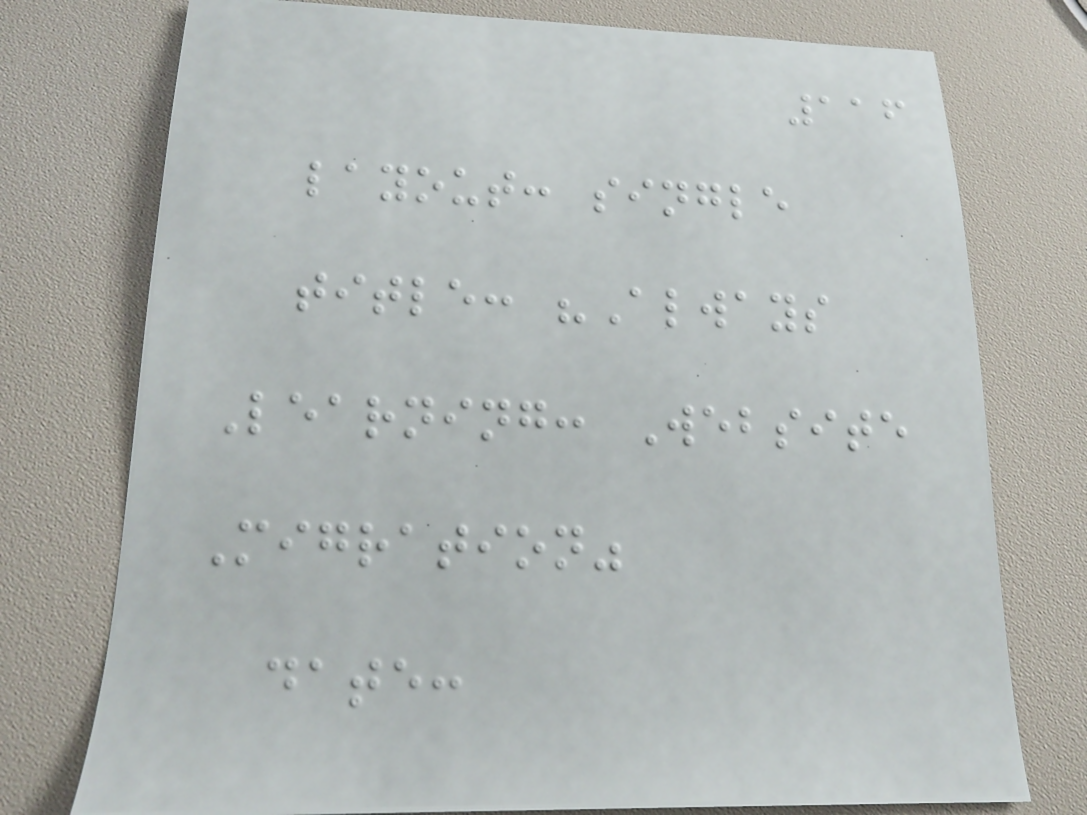116
layout: single
title: "Always
Learning: Website
Migration"
date:
